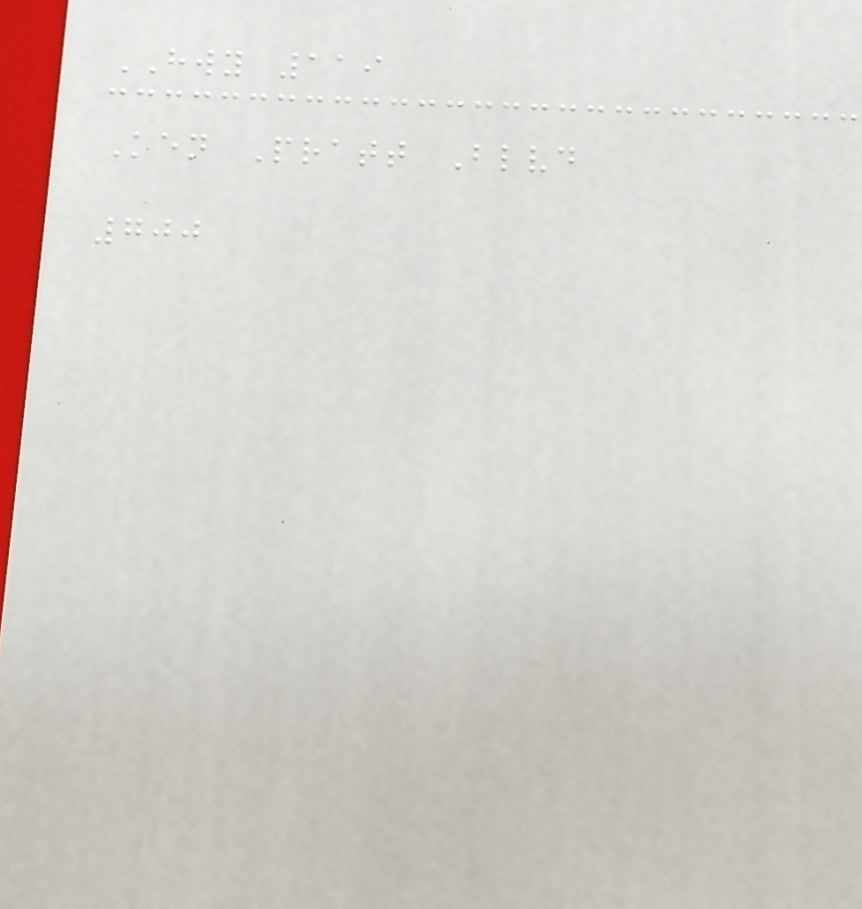HWY 119
Ken Pratt Blvd
700
